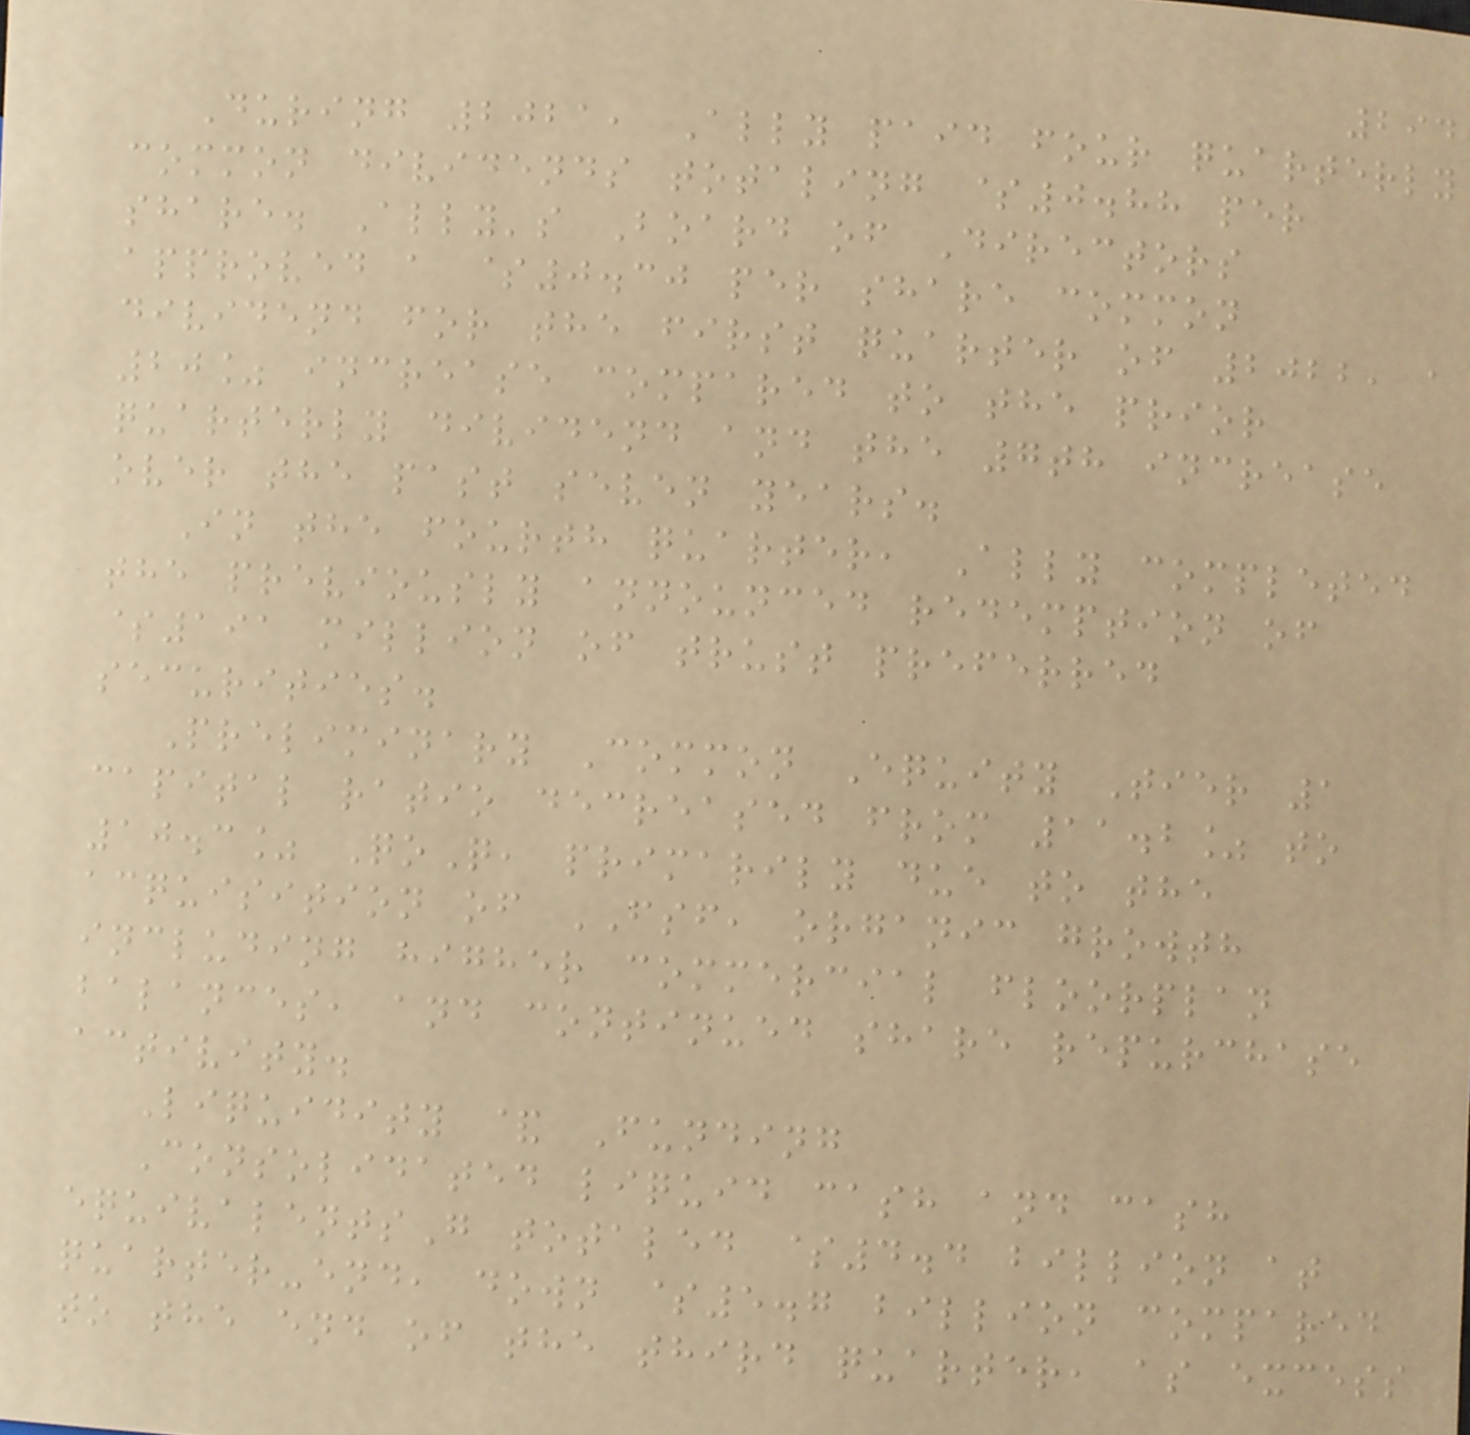294
During 2021, Ally paid four quarterly
common dividends totaling $0.88 per
share. Ally's Board of Directors
approved a $0.30 per share common
dividend for the first quarter of 2022, a
20% increase compared to the prior
quarterly dividend and the 7th increase
over the past seven years.
In the fourth quarter, Ally completed
the previously announced redemption of
$191 million of trust preferred
securities.
Preliminary Common Equity Tier 1
capital ratio decreased from 11.2% to
10.3% QoQ, primarily due to the
acquisition of FSF, organic growth
including higher commercial floorplan
balances, and continued share repurchase
activity.
Liquidity & Funding
Consolidated liquid cash and cash
equivalentsG totaled $4.4 billion at
quarter-end, down $5.7 billion compared
to the end of the third quarter, as excess
